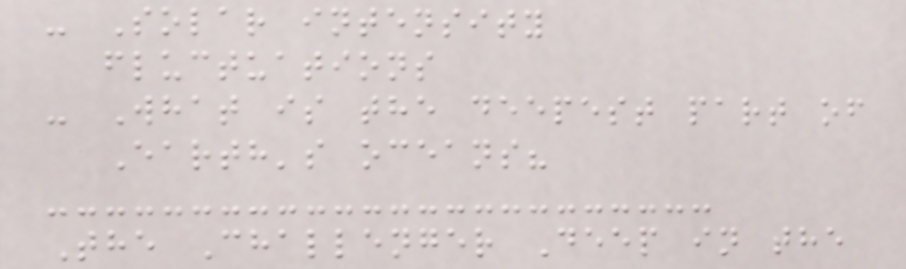- Solar intensity
fluctuations
- What is the deepest part of
Earth's oceans?
The Challenger Deep in the
